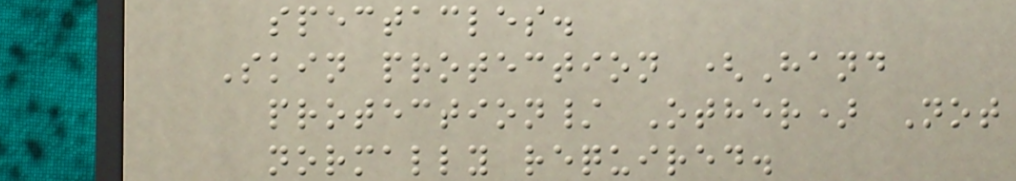spectacles.
Skin protection (Hand
protection/ Other) Not
normally required.
